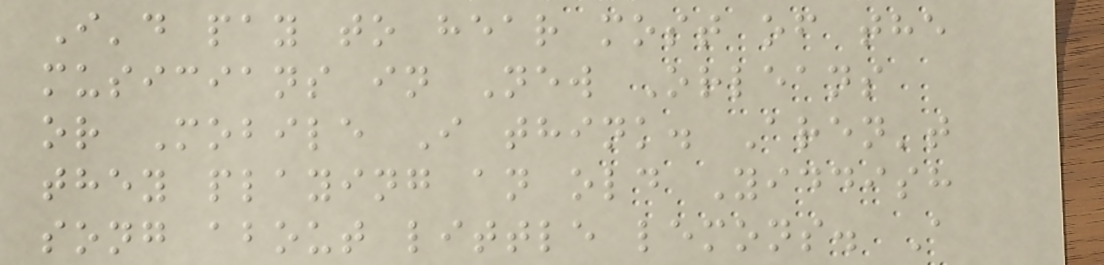I'd pay to hear most of the
musicians in New Orleans
or Mobile I think. Aren't
they playing an old Yiddish
song about little lemons. A
